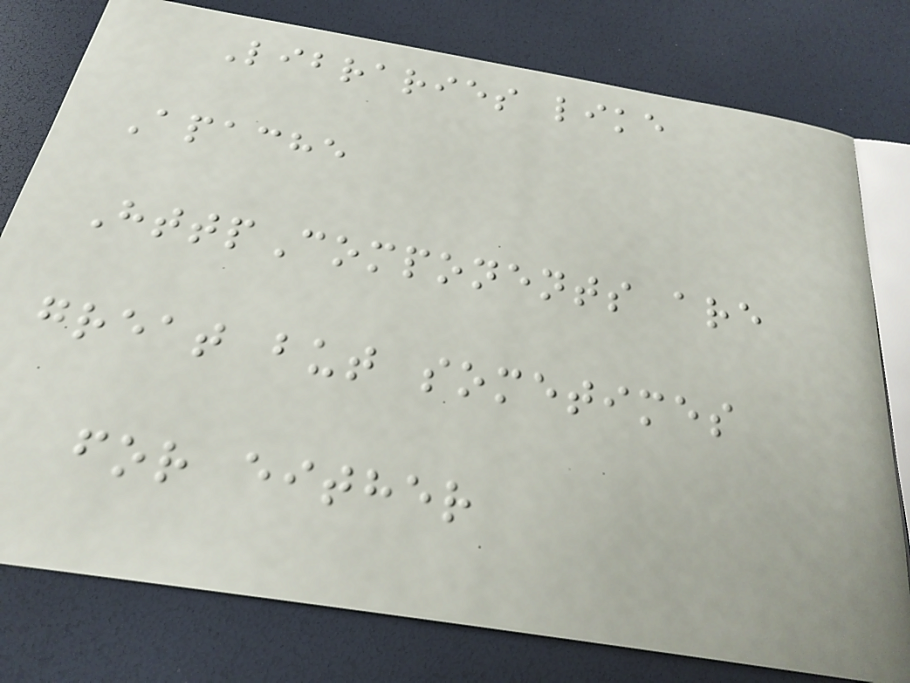Libraries like
Apache
HttpComponents are
great but sometimes
for either
